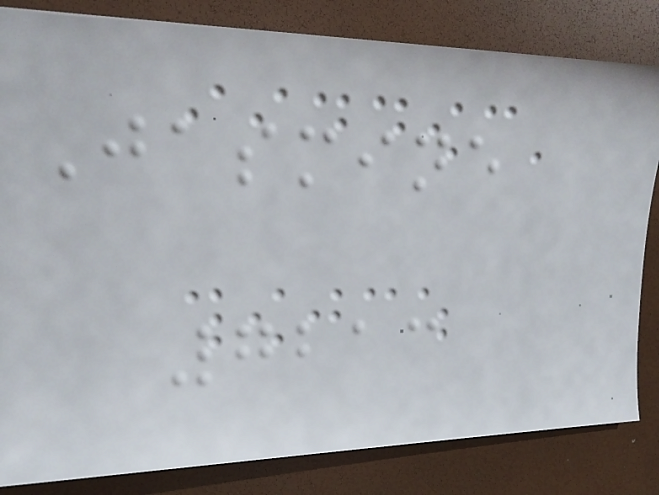Jasmine
7213
